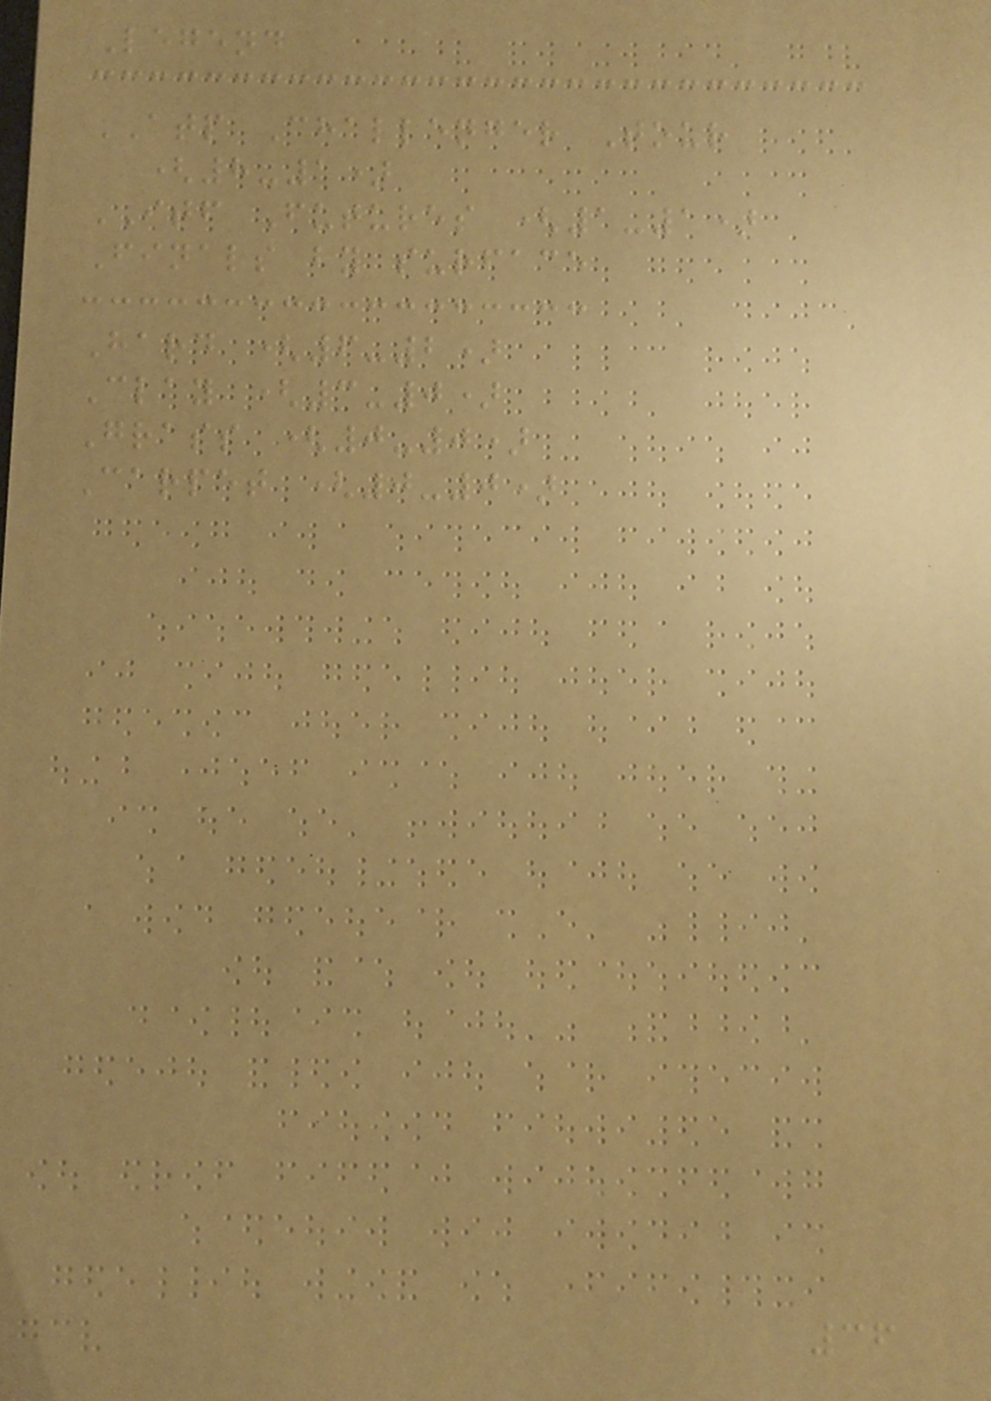Legend
ATP Challenger Tour
(8-1)
ITF Futures (1-1)
Finals by surface
Hard (6-2)
Clay (3-0)
Grass (0-0)
Carpet (0-0)
36
